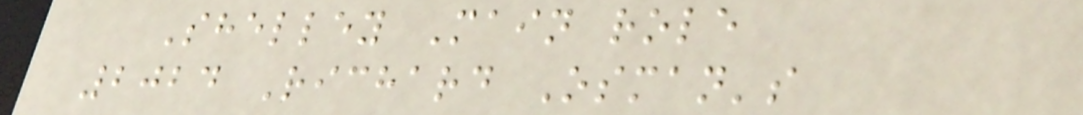Shelley Main role
2024 Richard Osman's
